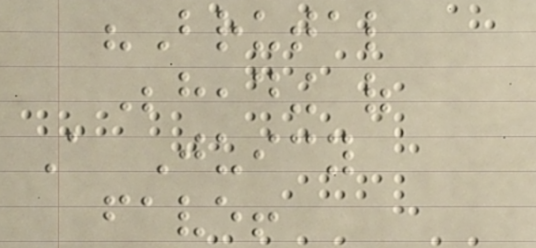"Brutal
Beheading of
A Juicy
fave!
